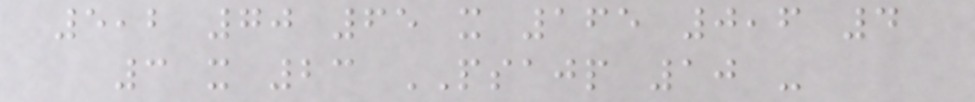5,2 70 65 x 165 0,6 4
3 x 23 PSAJP 10 -
